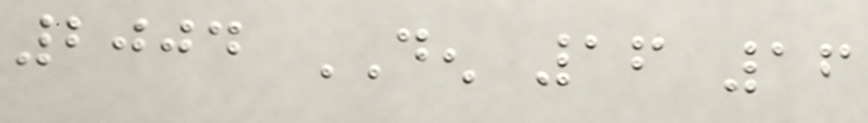2004 DEN 16 16
